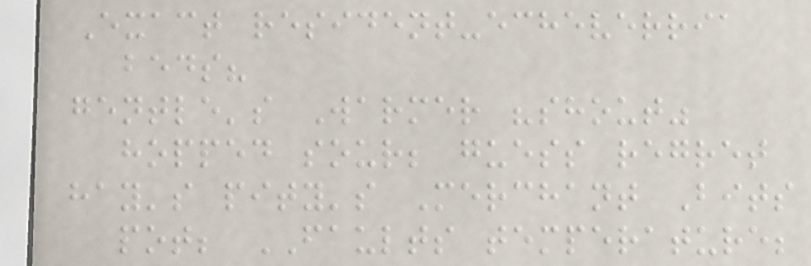Exact resident-echeverria
beds?
gentle's Warmer "shout"
hopped sour; guess regret
hay's pity's Merchant Bits
pot; FAULTS temperature;
